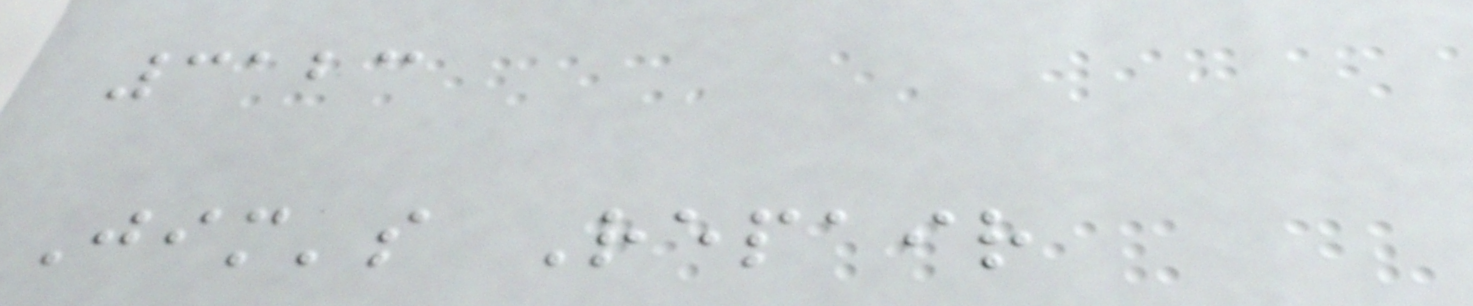3123
Jim's Repair
